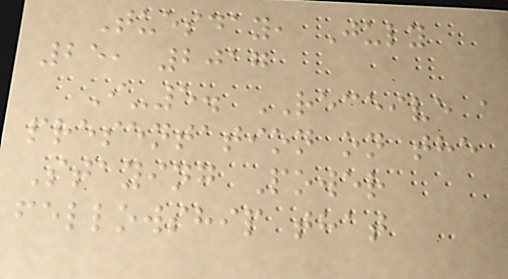Tuesday, July
25, 2017
I-5. RECEIVE a
presentation on the
Staying Power
fellowship that
